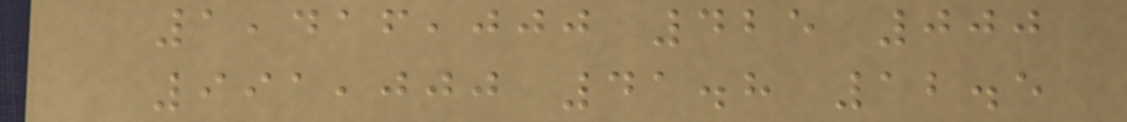1,416,000 425 000
991,000 41.8 12.5
